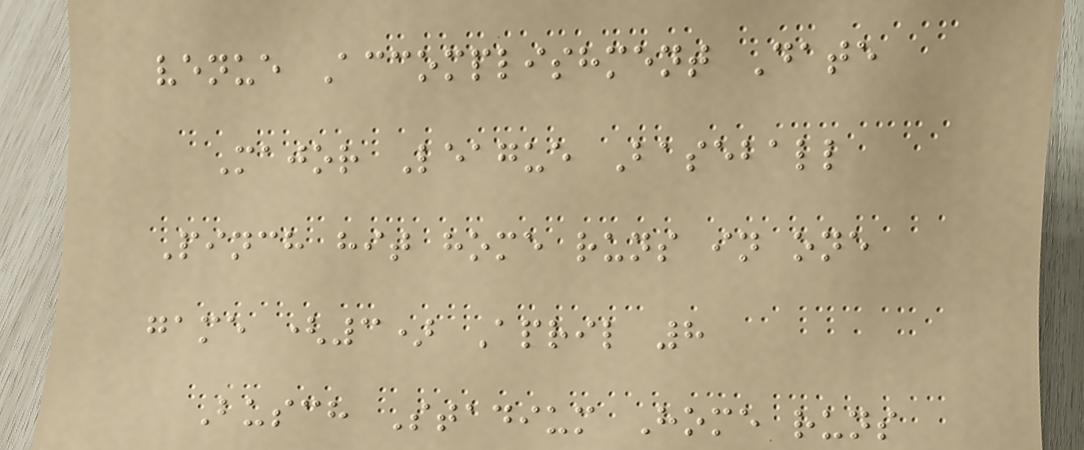venue Accomplishment Date
Major League Baseball
Pinch hit home runs in one
game (3) April 8
Busch Stadium Home runs
